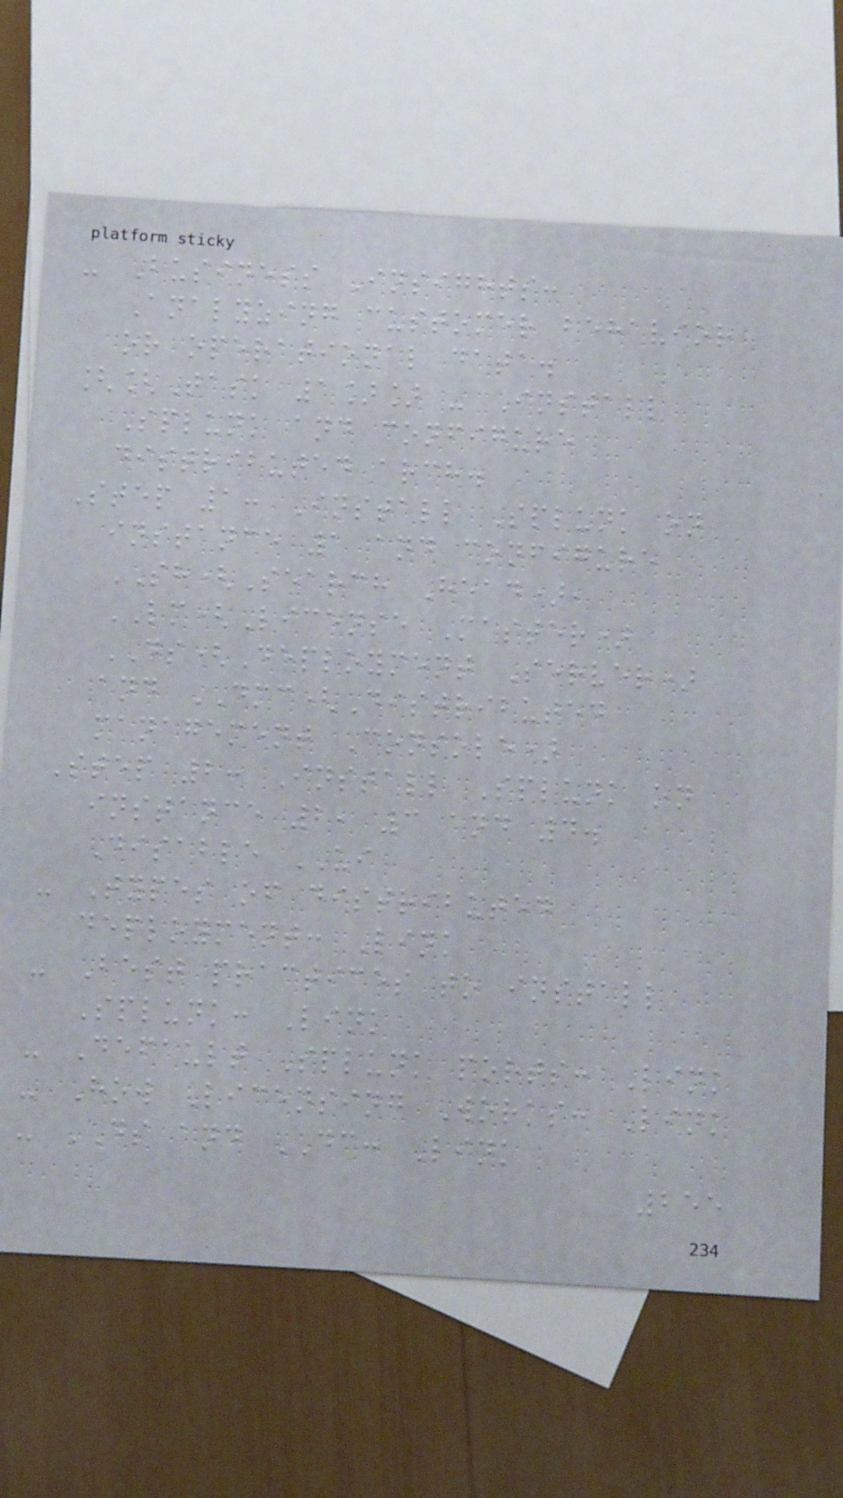- Business Insights:
Analyzing customer behavior
or operational data.
[[Task 1]] - Install
Splunk and configure
distributed arch.
Step 1: Install Splunk on
instance 1 and configure
SH(Search Head),
LM(License Master)
DS(Deployment Server)
and DMC(Distributed
management Console)
Step 2: Install Splunk on
instance 2, 3 and 4.
Disable UI
- Types of distributed
deployment: Link
- Best practices to install
Splunk: Link
- Default Splunk ports: Link
- How Licensing Works: Link
- DS and DC: Link
255
